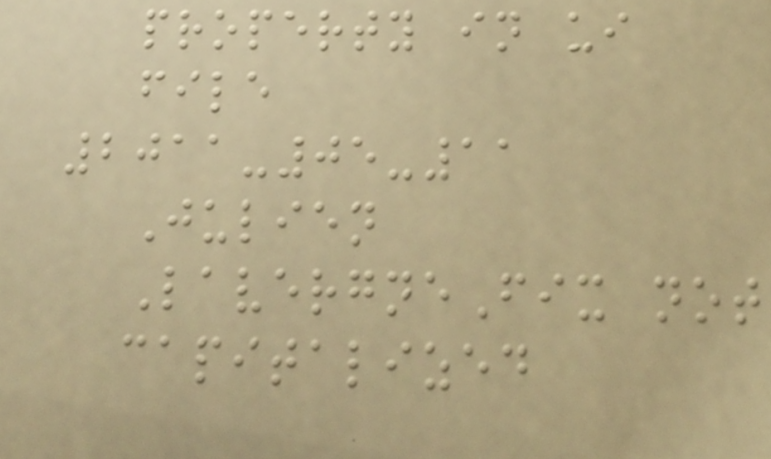property in ui
file
2011-05-11
Julien
LavergneFix not
capitalized
